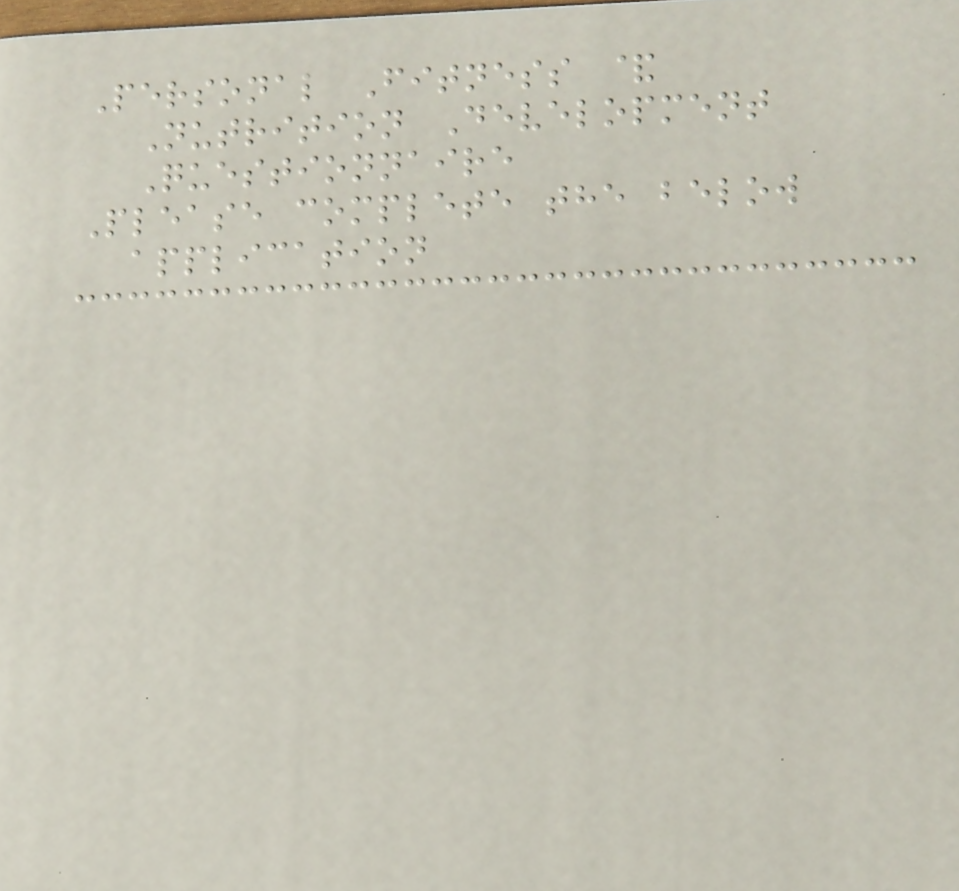Personal Fitness &
Nutrition Development
Questionnaire
Please complete the below
application
